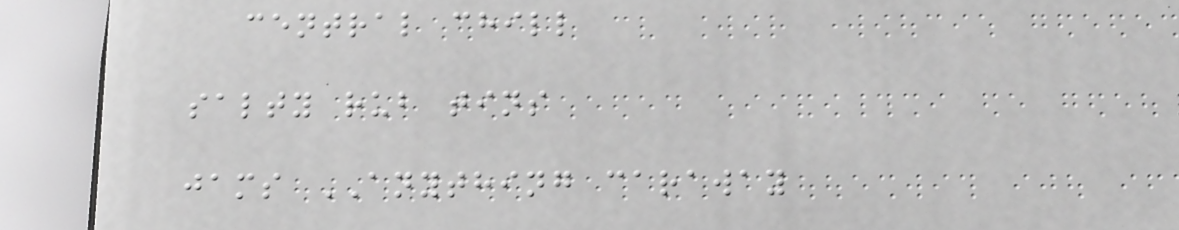central chill
salty rub tins
jams ANYTHING caraway
